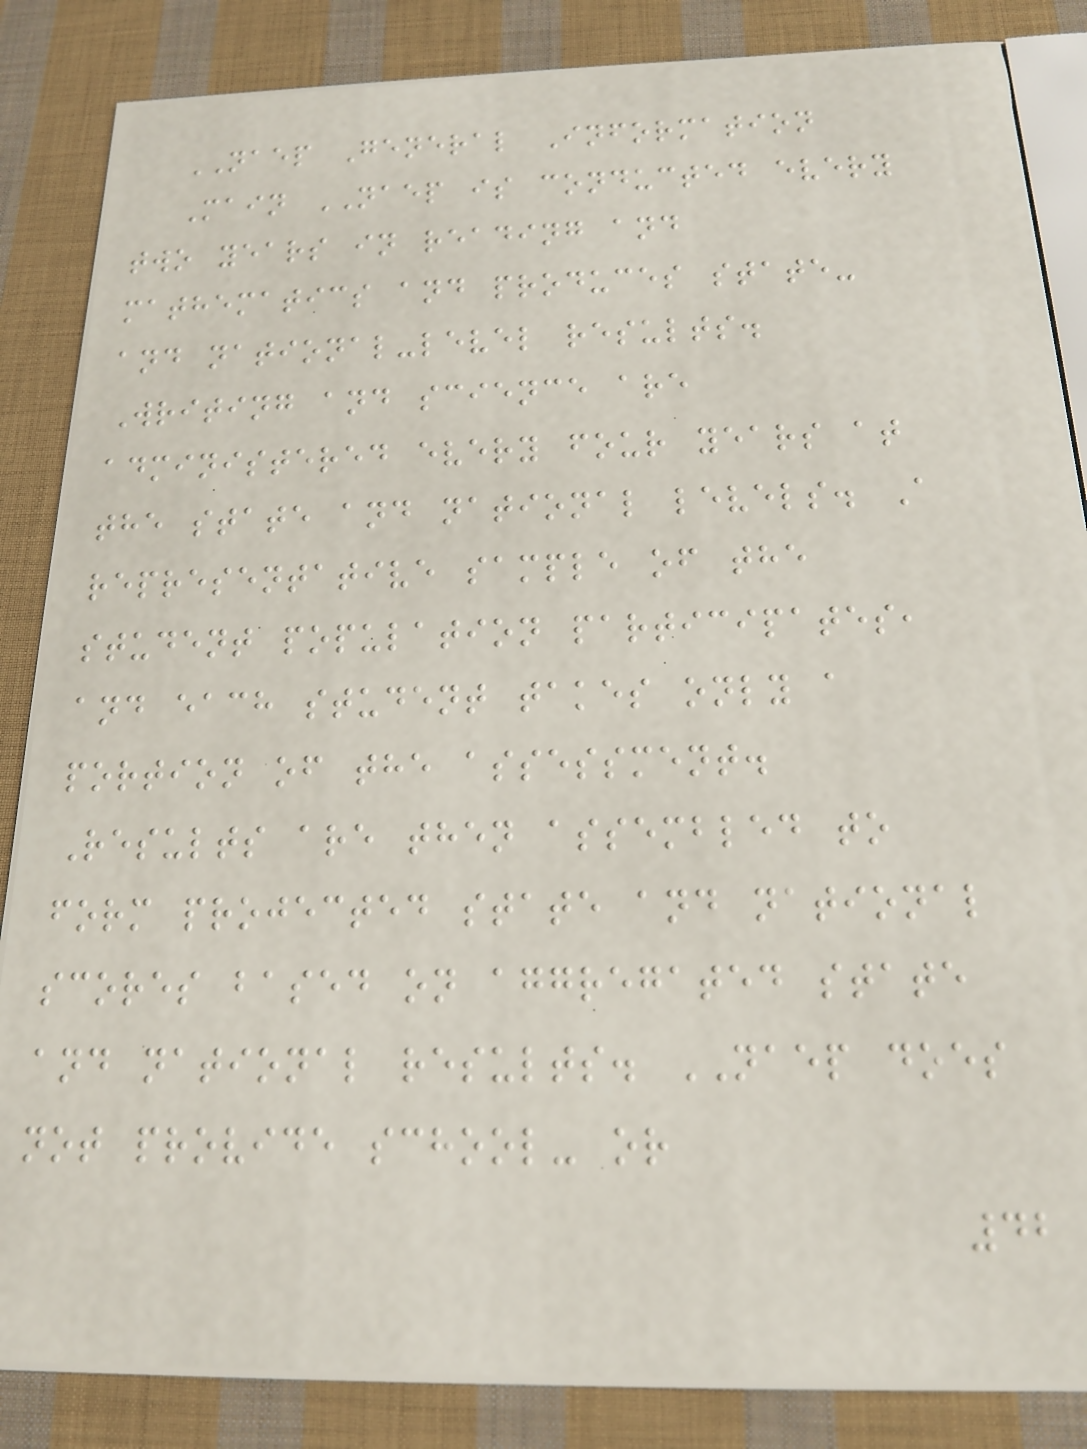NAEP General Information
Main NAEP is conducted every
two years in reading and
mathematics and produces state-
and national-level results.
Writing and science are
administered every four years at
the state and national levels. A
representative sample of the
student population participates,
and each student takes only a
portion of the assessment.
Results are then assembled to
form projected state and national
scores based on aggregated state
and national results. NAEP does
not provide school- or
42
